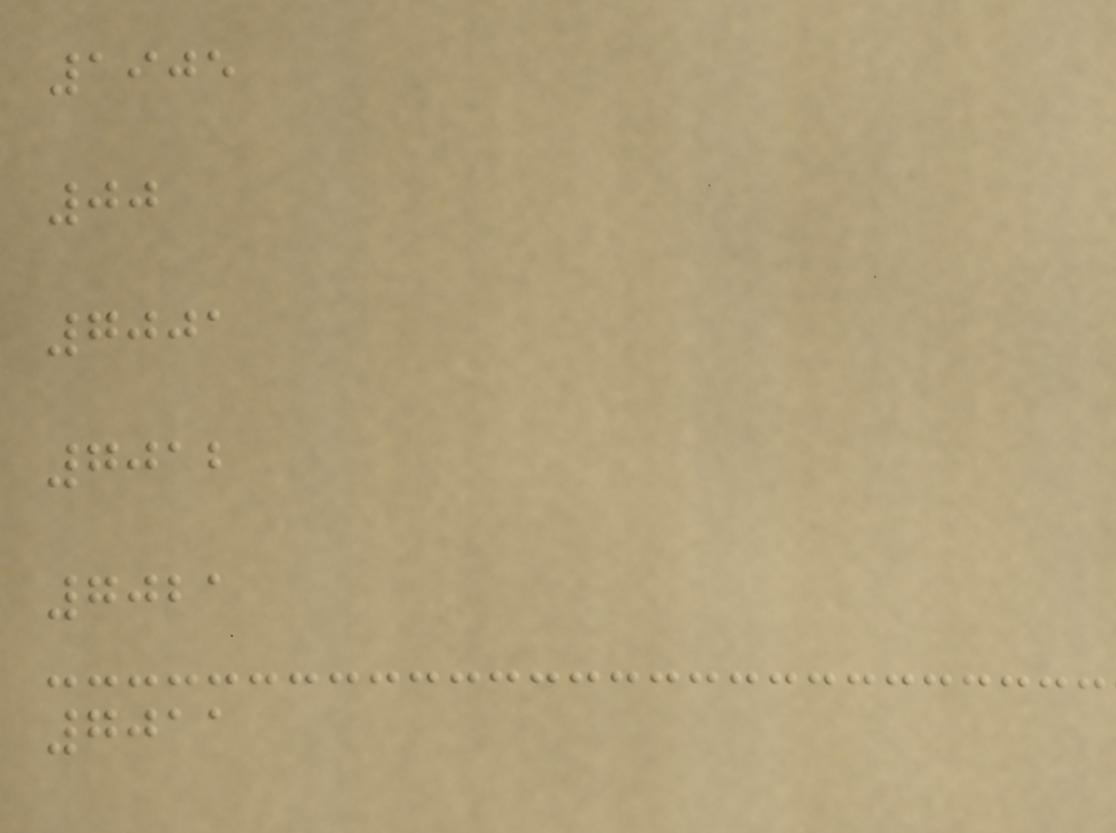1905
00
7001
7012
7021
7011
